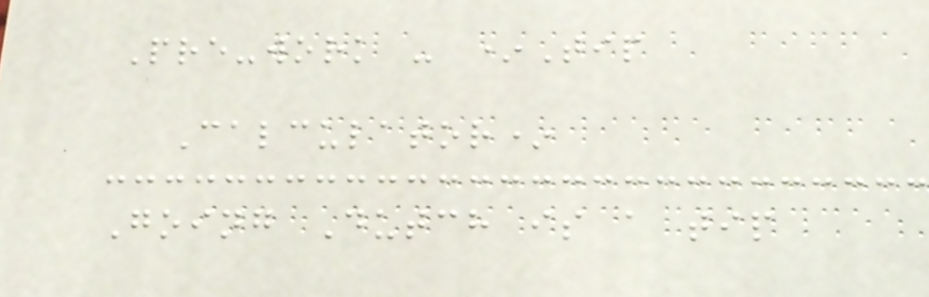Pre-work - *Tip
Calculator*
Going Dutch is a tip
